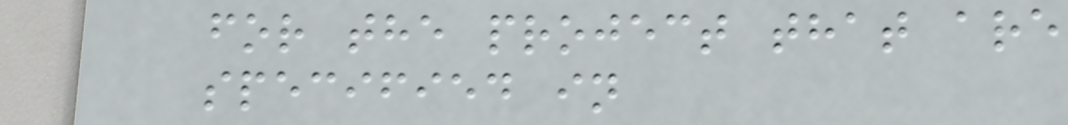for the project that are
specified in
